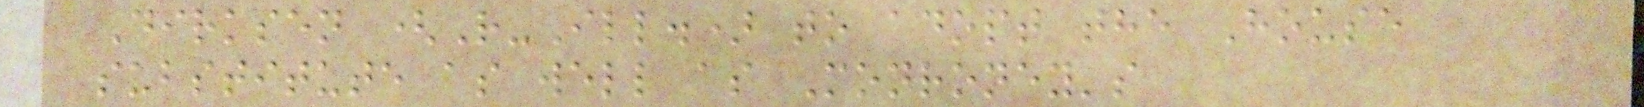Dirksen (R-Ill.) to adopt the House
substitute as well as Monroney's
